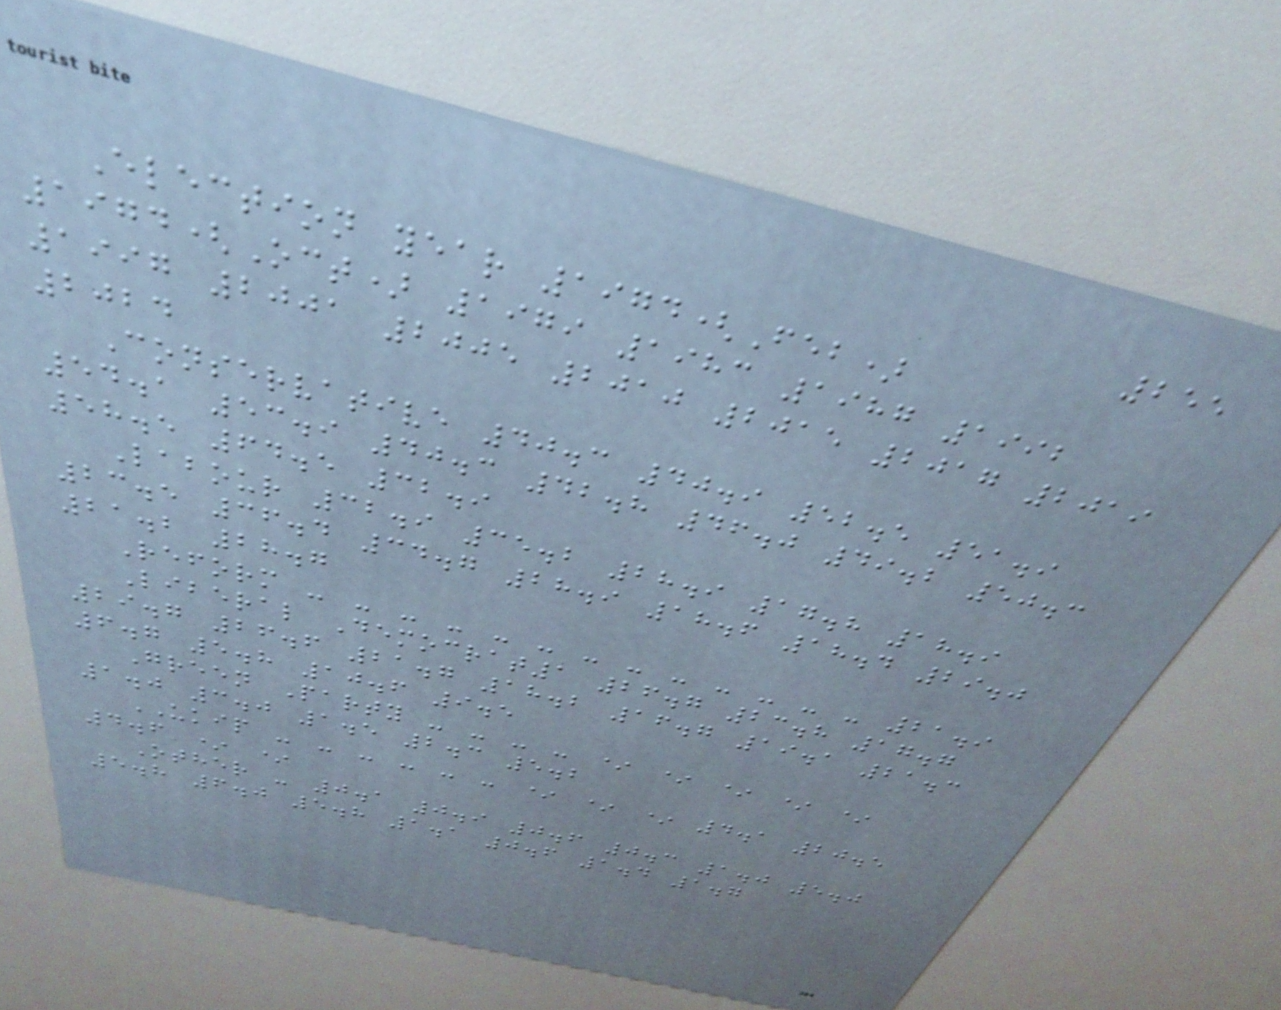255
Election year 1974(Feb)
1974(Oct) 1979 1983 1987 1992
1997 2001 2005 2010 2015 2017 2019
2024
Conservative 40.3 40.9 52.5 51.9
54.1 53.9 40.3 42.8 46.0 49.2 50.3
58.5 64.5 32.9
Labour 32.9 35.2 28.9 17.8 18.9
23.5 36.4 34.7 28.9 18.6 18.4 29.0
21.2 28.7
Reform - - - - - - - - - - - - - 21.9
Liberal Democrat1 26.7 23.8 17.7
29.7 26.6 21.7 18.2 16.7 19.1 21.3
6.7 5.8 10.6 9.5
Green Party - - - - * * * * *
1.0 3.0 1.5 2.3 5.2
UKIP - - - - - - * * * 4.1 20.5
4.6 * *
Other - 0.1 0.9 0.6 0.3 1.0 5.0
5.8 6.0 5.8 1.1 0.6 1.4 1.7
